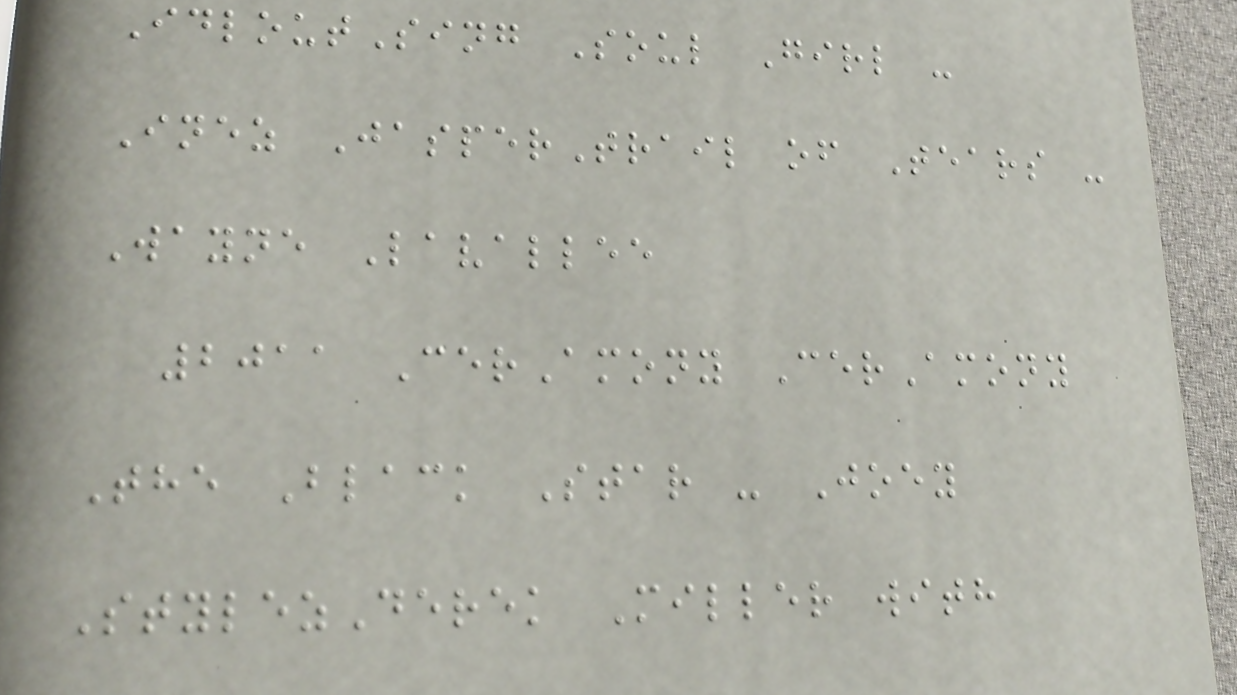IdloutSing Soul Girl -
Inez JasperTrail of Tears -
Wayne Lavallee
2011 CerAmony CerAmony
The Black Star - Joey
StylezDerek Miller with
